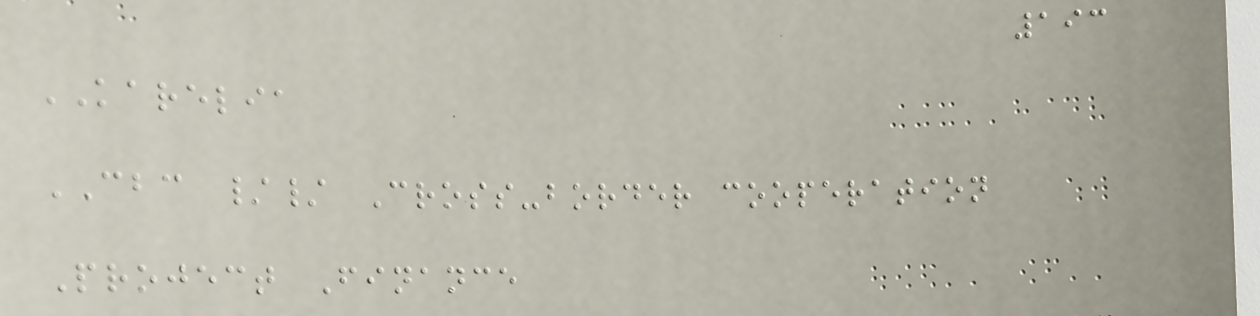193
KARELIA
CBC // Cross-border cooperation
Project Finance
